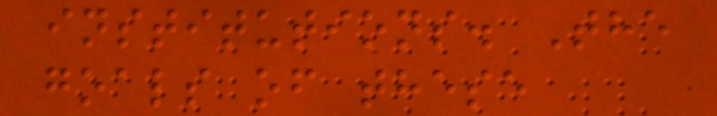institutions. The
goals of these
